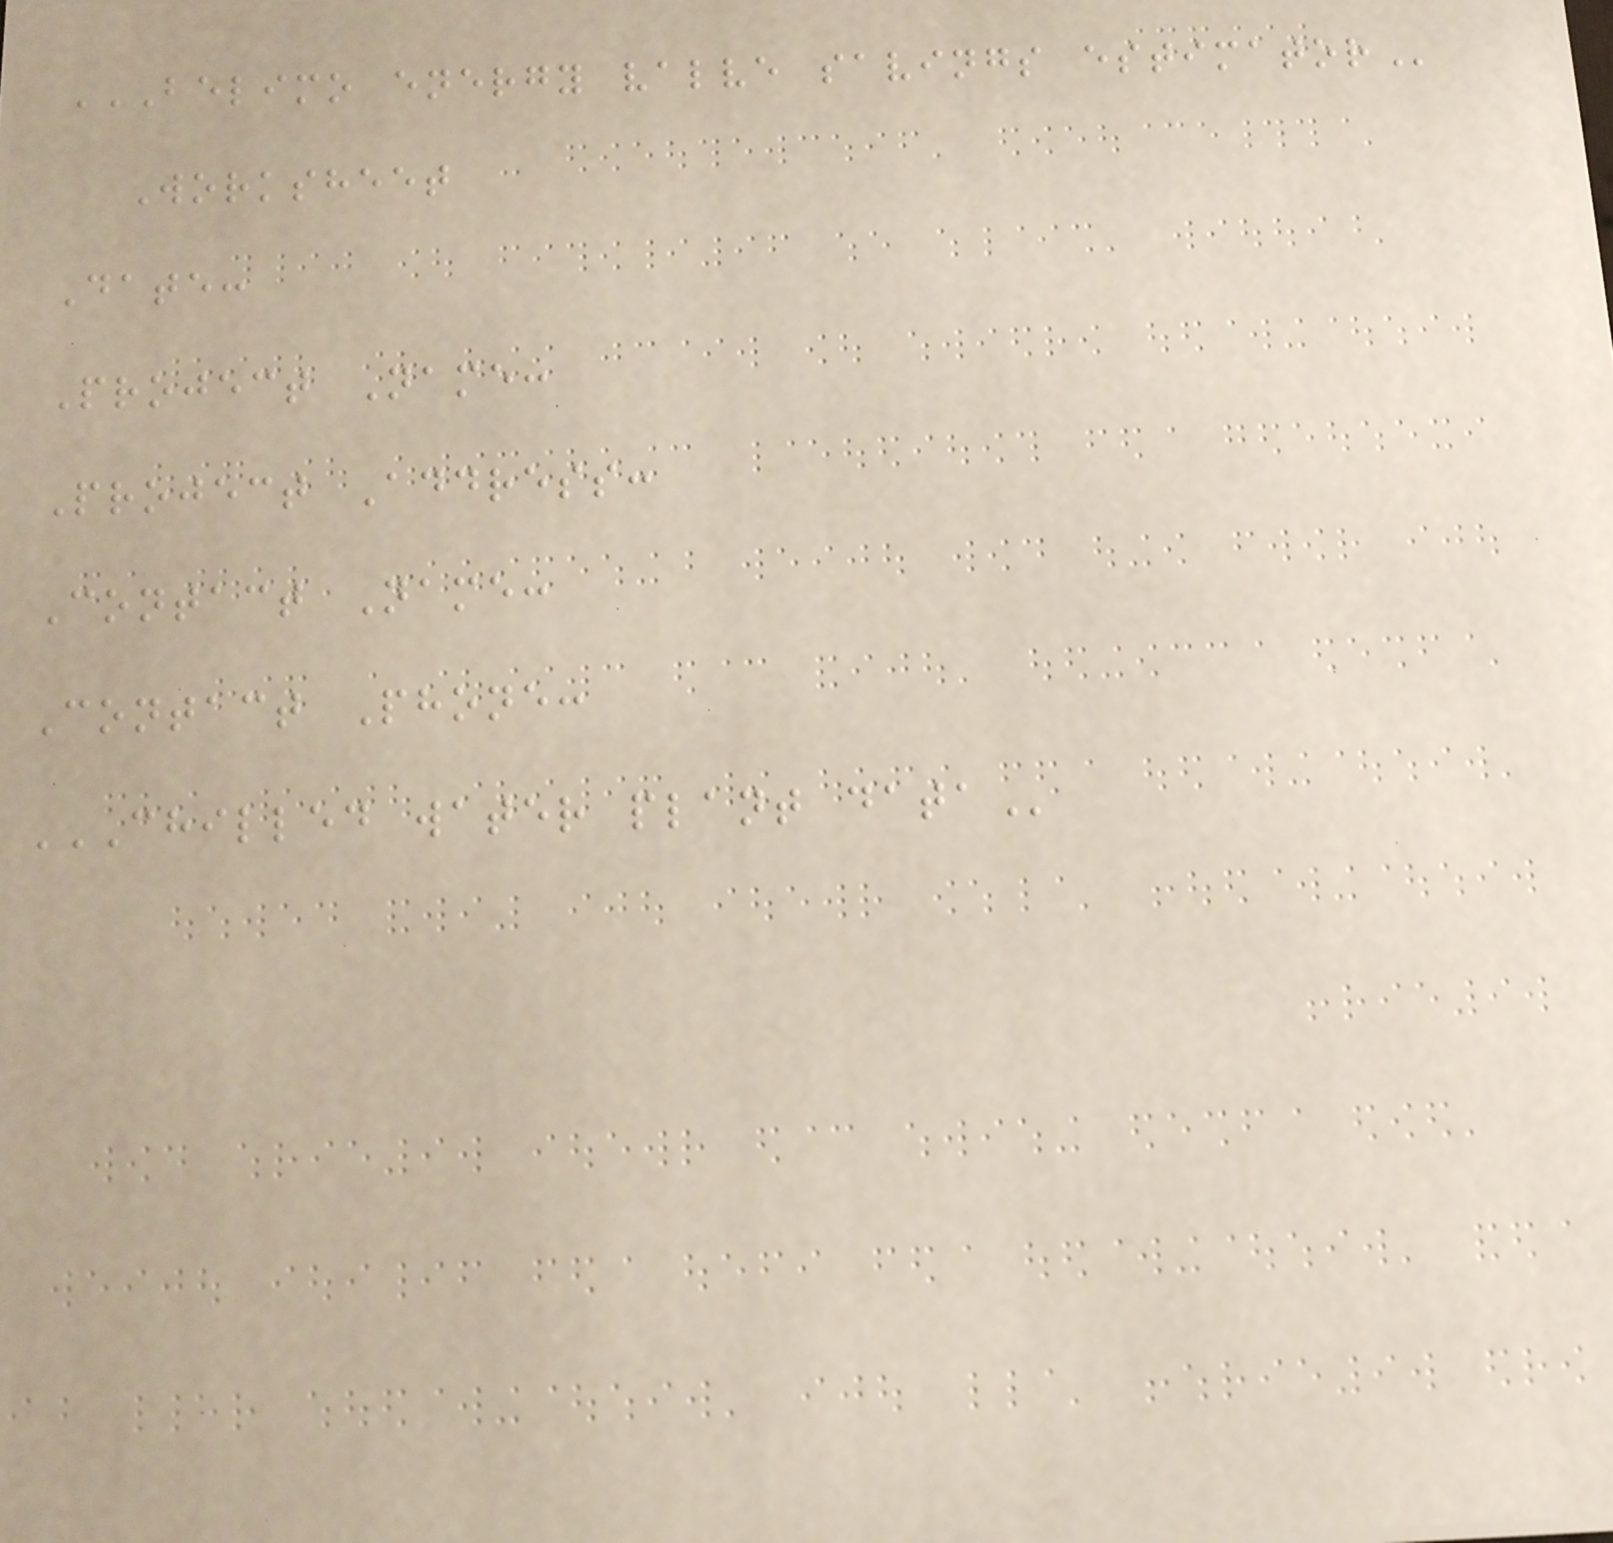BELIMO ENERGY VALVE SAVINGS ESTIMATOR
Worksheet
Date:
Project Name:
Project Address:
Contact Name:
Contact Phone:
CHILLED WATER PLANT DATA
